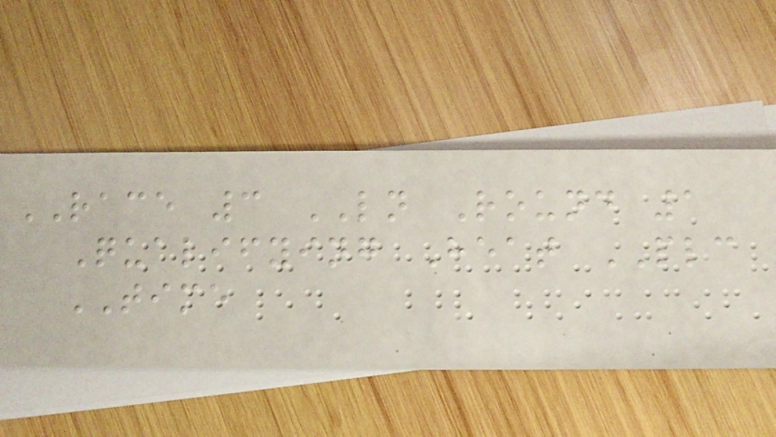RACE 3 LN Round 1
Qualifying Heat PLC
TIME
